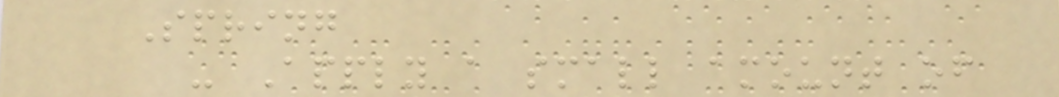Spring
- Apply a small amount of
